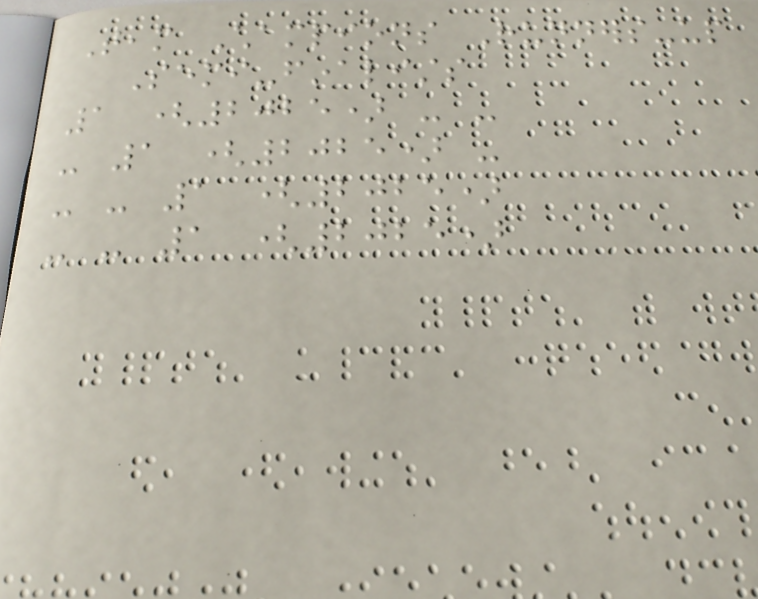Team Champions Runners-up
Semi-finalists
1 (2025) - -
- 1 (2025) -
- - 1 (2025)
- - 1 (2025)
